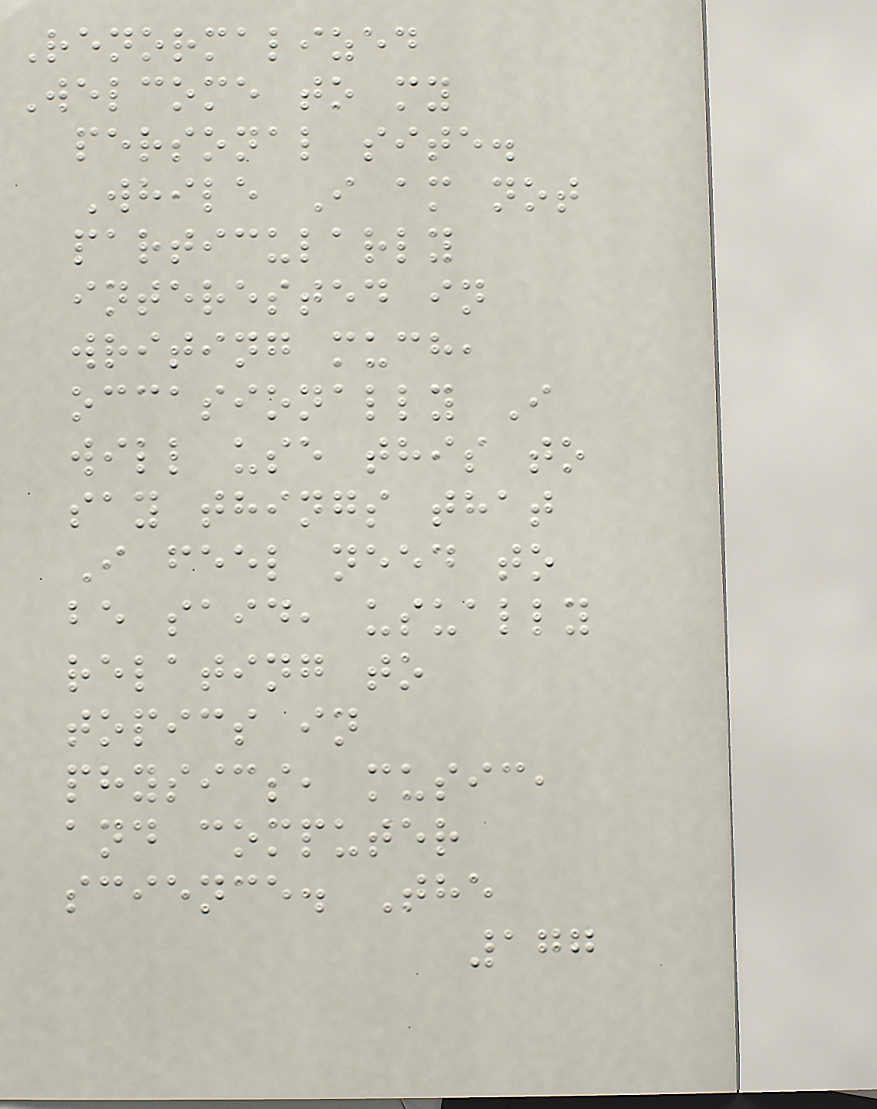Renormalized
Welcome to my
personal site.
While I am not
particularly
interested in
writing much,
occasionally I
will use this to
say things that
I feel need to
be said, usually
relating to
topics in
physics, music,
and computer
science. The
177
